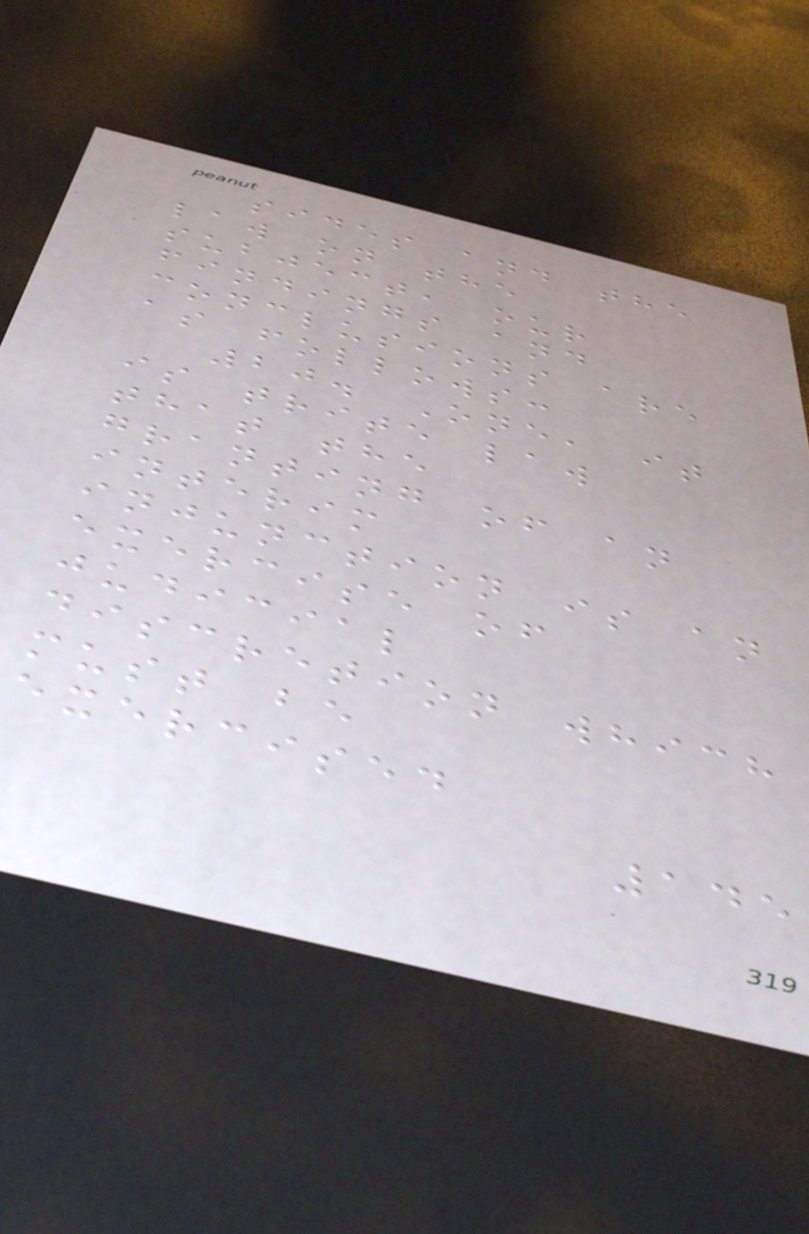sides and the
law on the
subject, our
findings and
conclusions are
as follows:
20. One, it
is trite law
that the
granting of an
interim
injunction is an
exercise of
judicial
discretion which
must be
exercised
145
